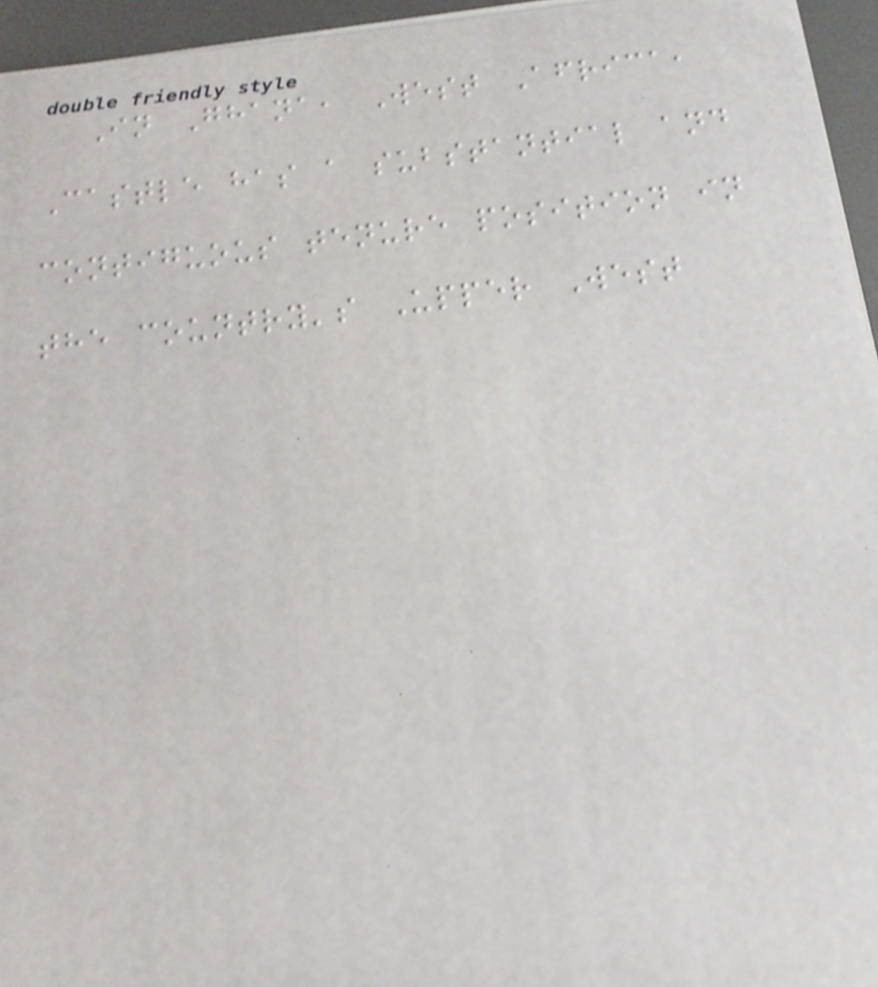In Ghana, West Africa,
Castle has a substantial and
contiguous tenure position in
the country's Upper West
